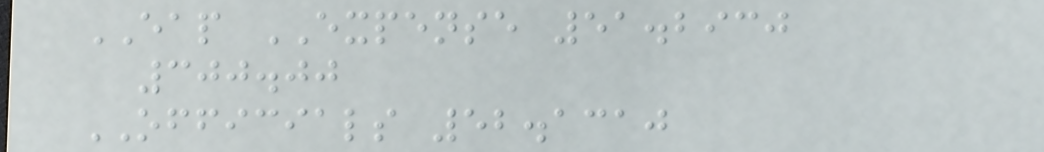EAP EXPENSE 51.2930
300.00
OFFICIALS 52.1310
